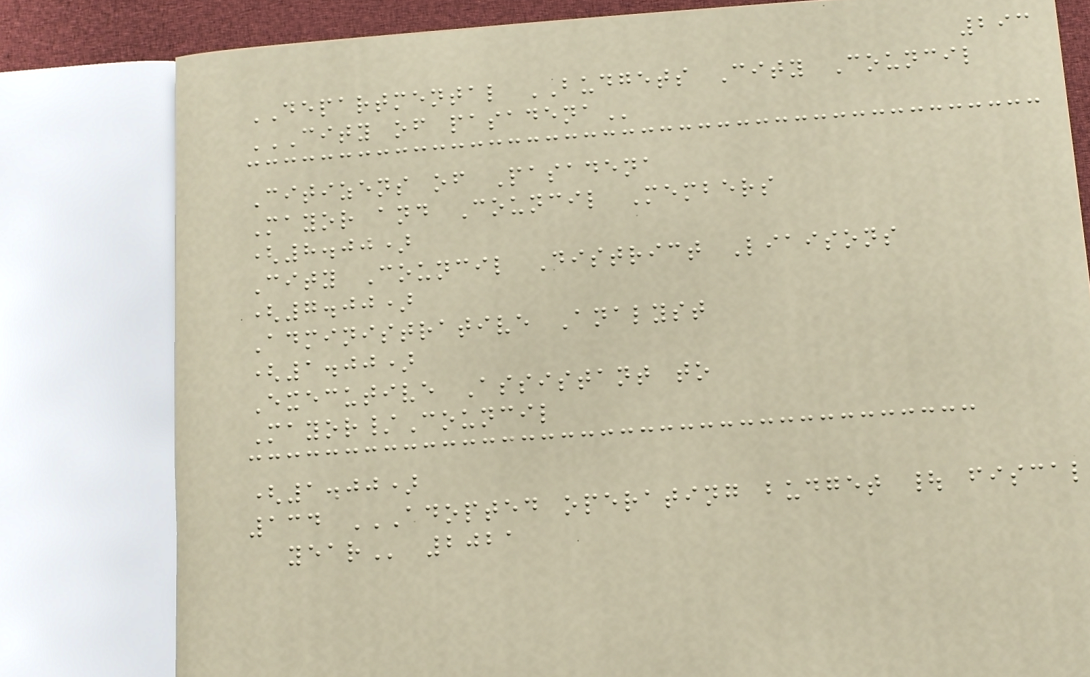293
DEPARTMENTAL BUDGETS City Council
CITY OF PASADENA
Citizens of Pasadena
Mayor and Council Members
(8.00)
City Council District Liaisons
(7.00)
Administrative Analyst
(1.00)
Executive Assistant to
Mayor/Council
(1.00)
134 ADOPTED OPERATING BUDGET | FISCAL
YEAR 2021
